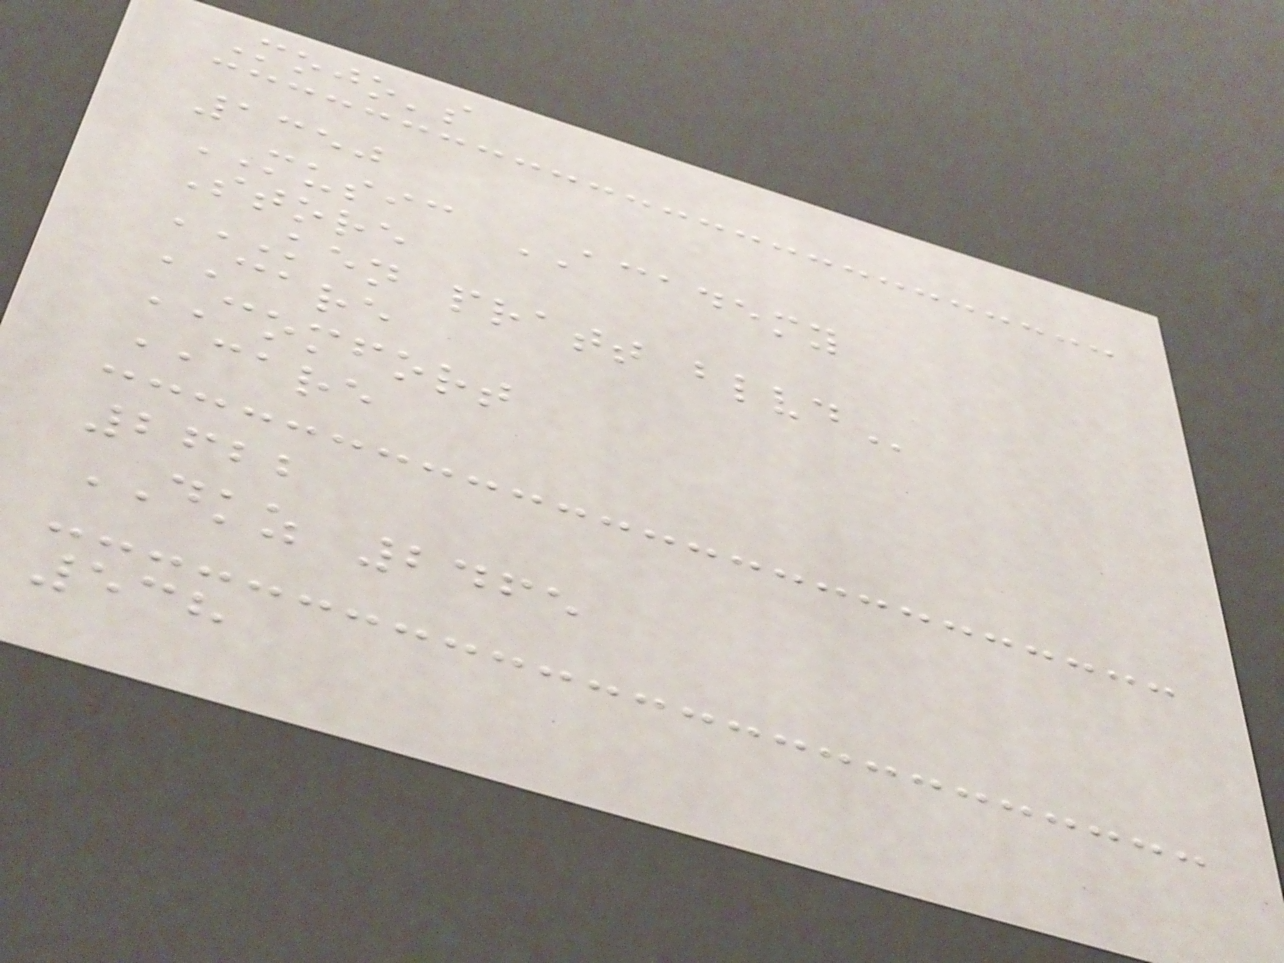Mojo's
1350
MUSIC ACADEMY
Store
KEN PRATT BLVD
CARE
COMFORT
CARE
2622
DKZ 2465
538
